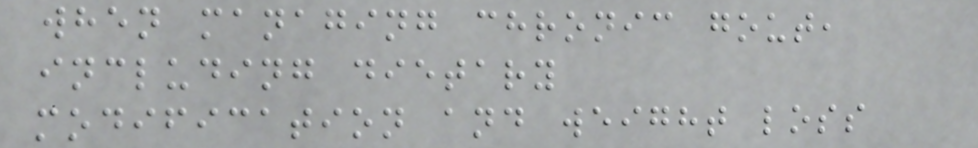when managing chronic gout,
including dietary
modification and weight loss
